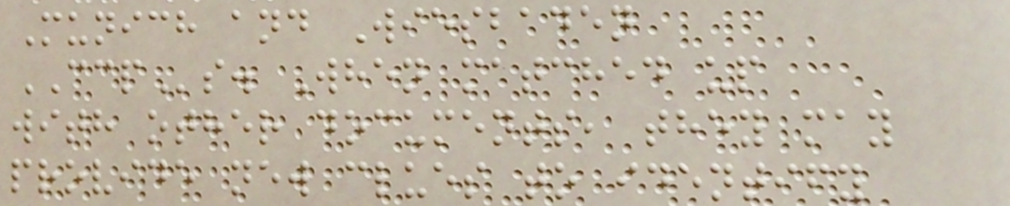Munich and Wiesbaden
CCPs. When matched up
with other documents, they may
provide new clues to identify
